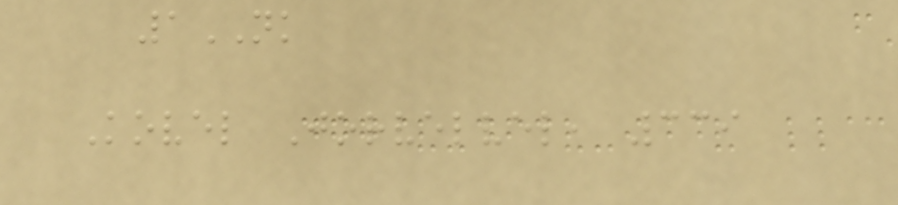1NK
Kovel Jorvelvel, 339
